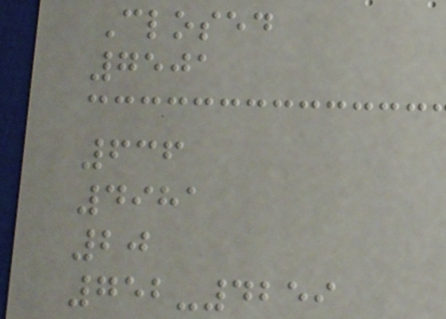Closed
7501
636
4981
20
752-4259
